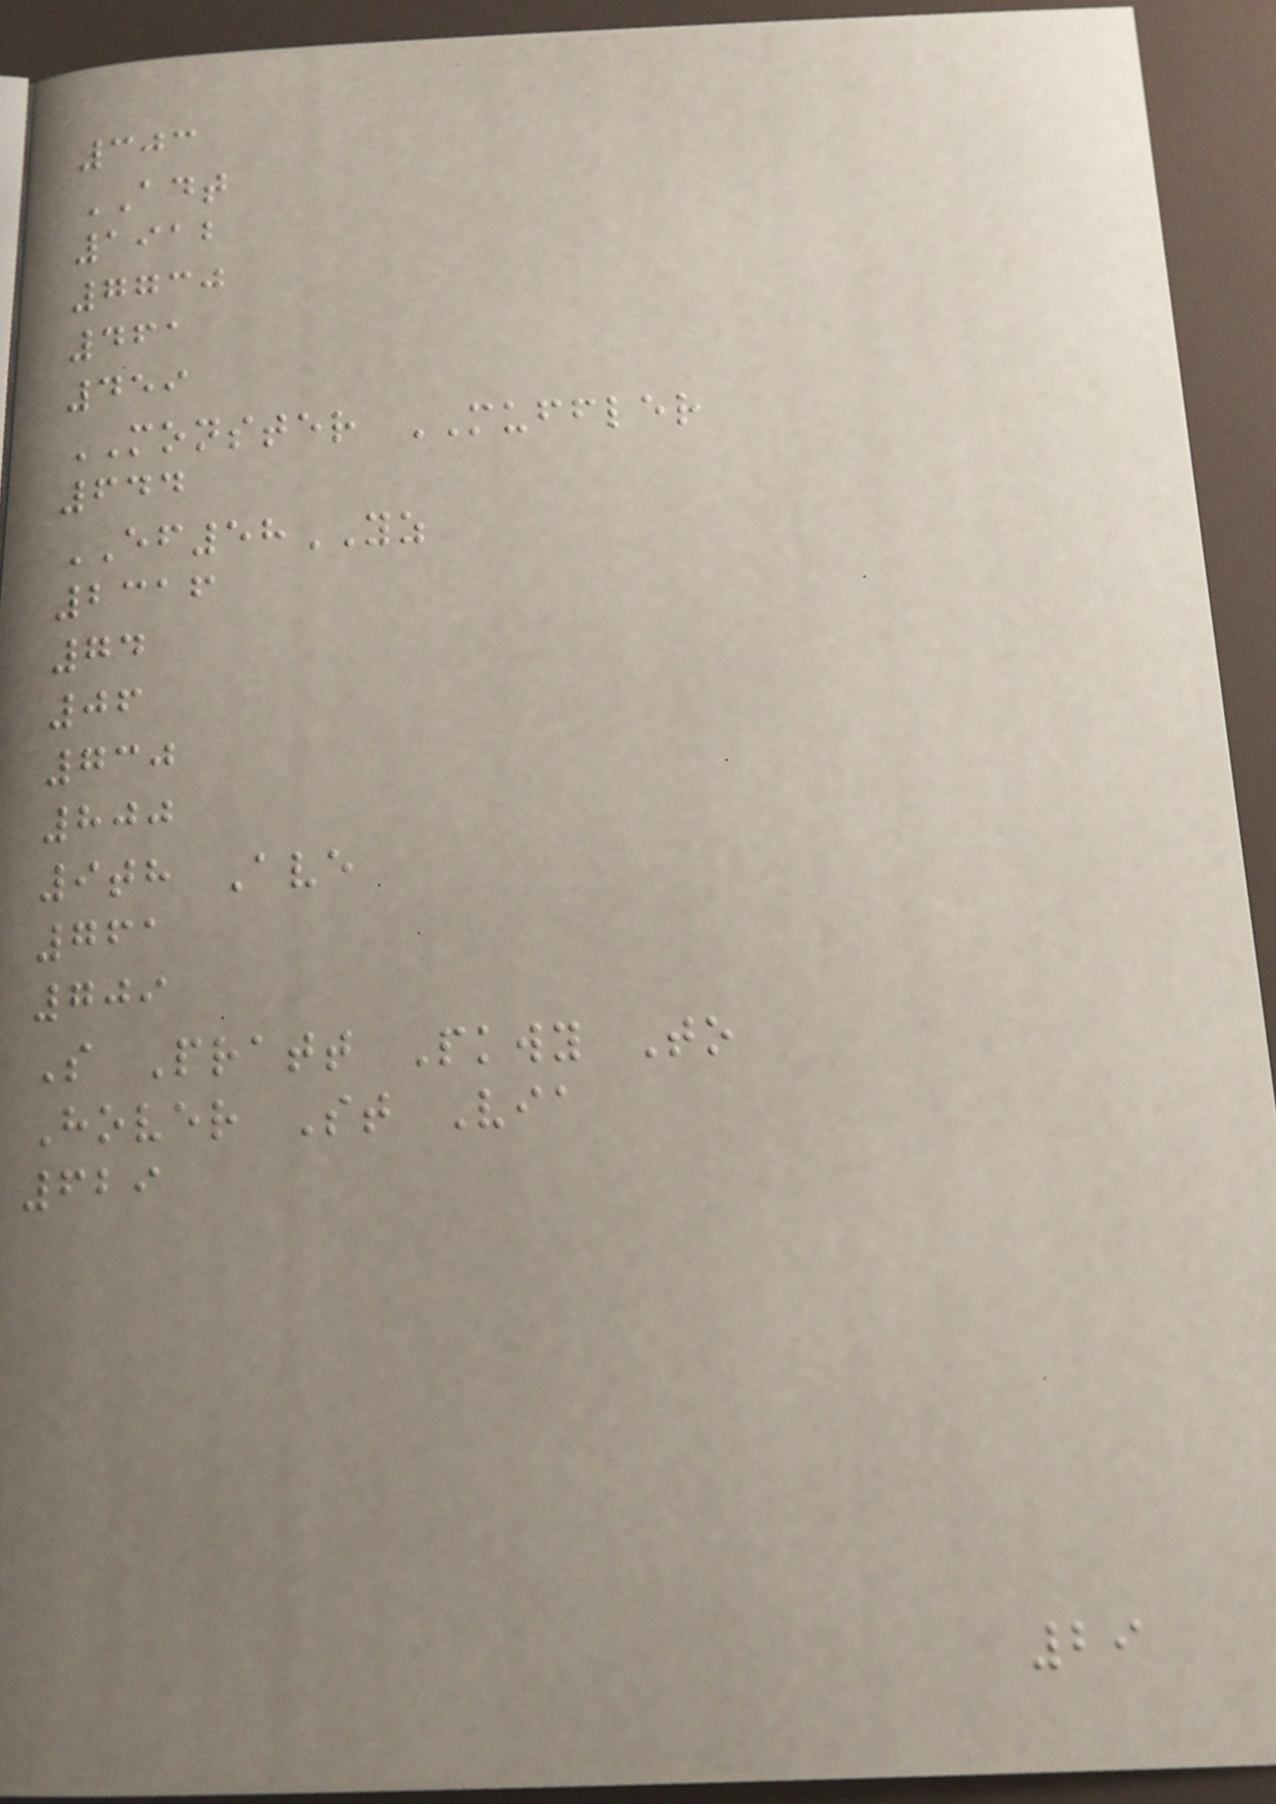303
ADT
1912
7730
461
459
MONSTER MUFFLER
644
EF58YZ
2316
74
06
730
800
9th Ave
761
709
S Pratt Pkwy To
Hover St Via
629
29
